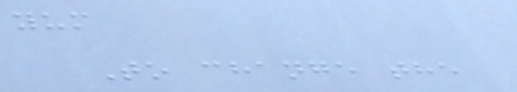yum
To change the
